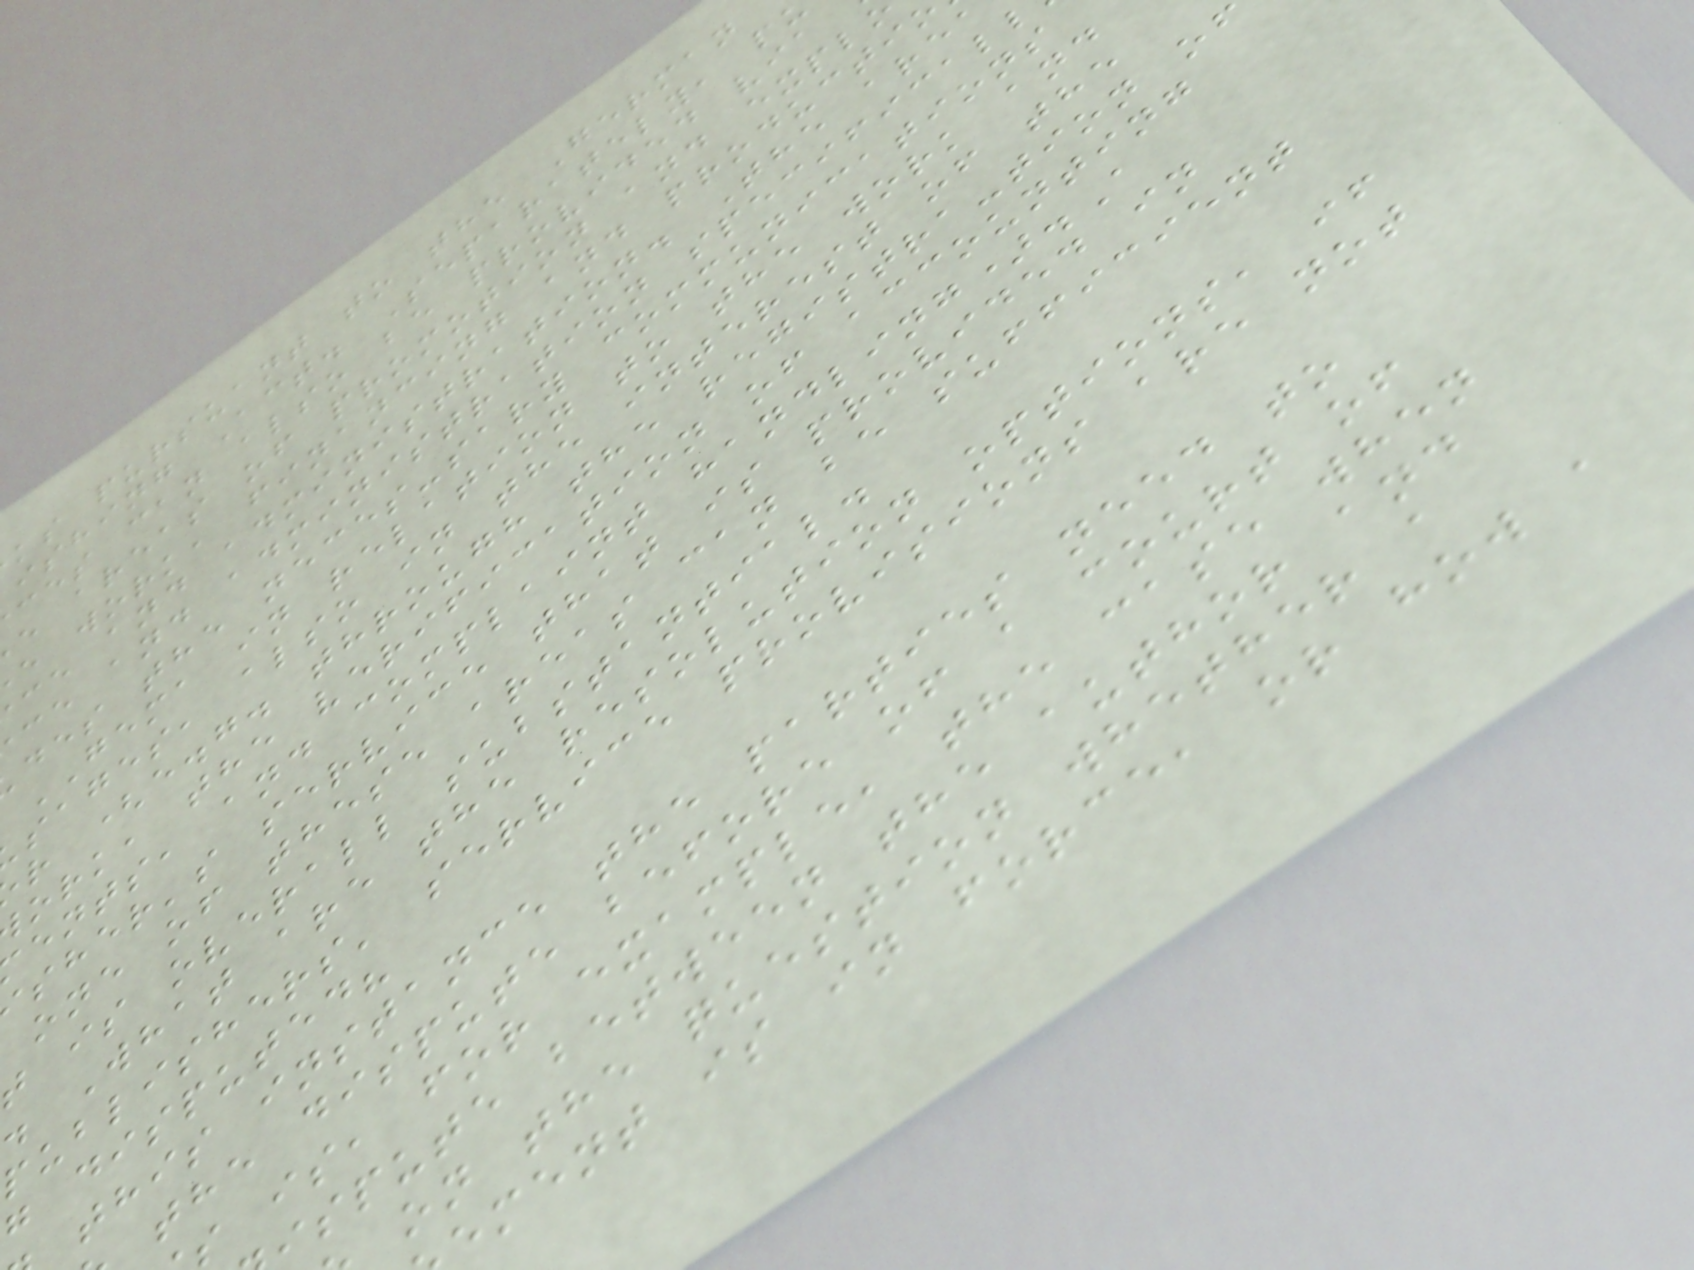ks pursuant to the German
ishing Act. Separately, p
ces can also be provided via
e areas of promotion and expl
e work, financing and producti
ce and administration. The are
ce and administration specifical
des the neces-sary communications
GEMA in relation to the work and
sages, also in the interest of the
r (e.g. through the registra-tion of
ork, the verification of accounting
ents, and complaint handling).A
sher's service that is provided in
one of these areas can be sufficient
t is overall substantial.
. What are the resolution options, if
publishers' service provisions are not
g disputed?
this instance the parties need to
the dispute before of a court of
s is, for example, the case when
ispute between the author and
on the question whether a
ement is in force, or how a
